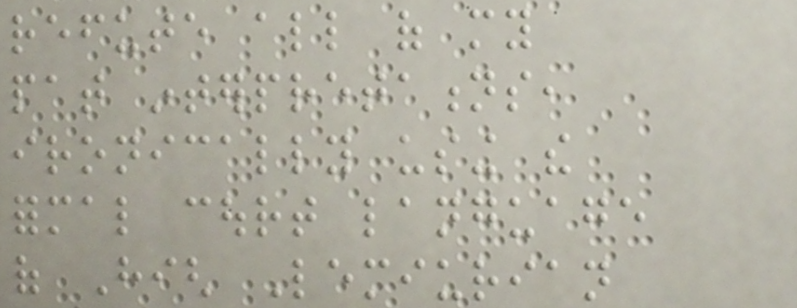refute all of my
pat interpretations,
ironically using the
formal court language
of High Lemiurian
